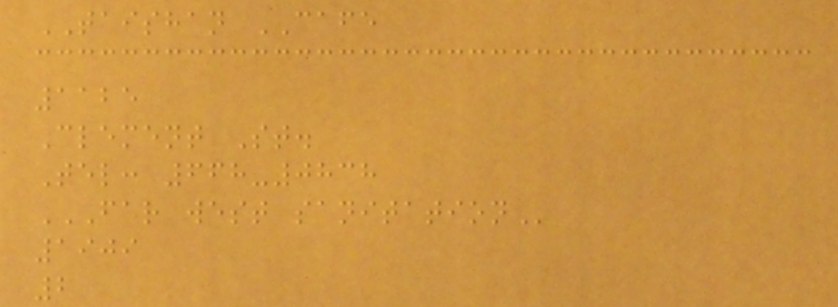TAISHAN CAFE
1125
Clement St.
Tel: 668-0838
FAR WEST SANITATION
1909
2
